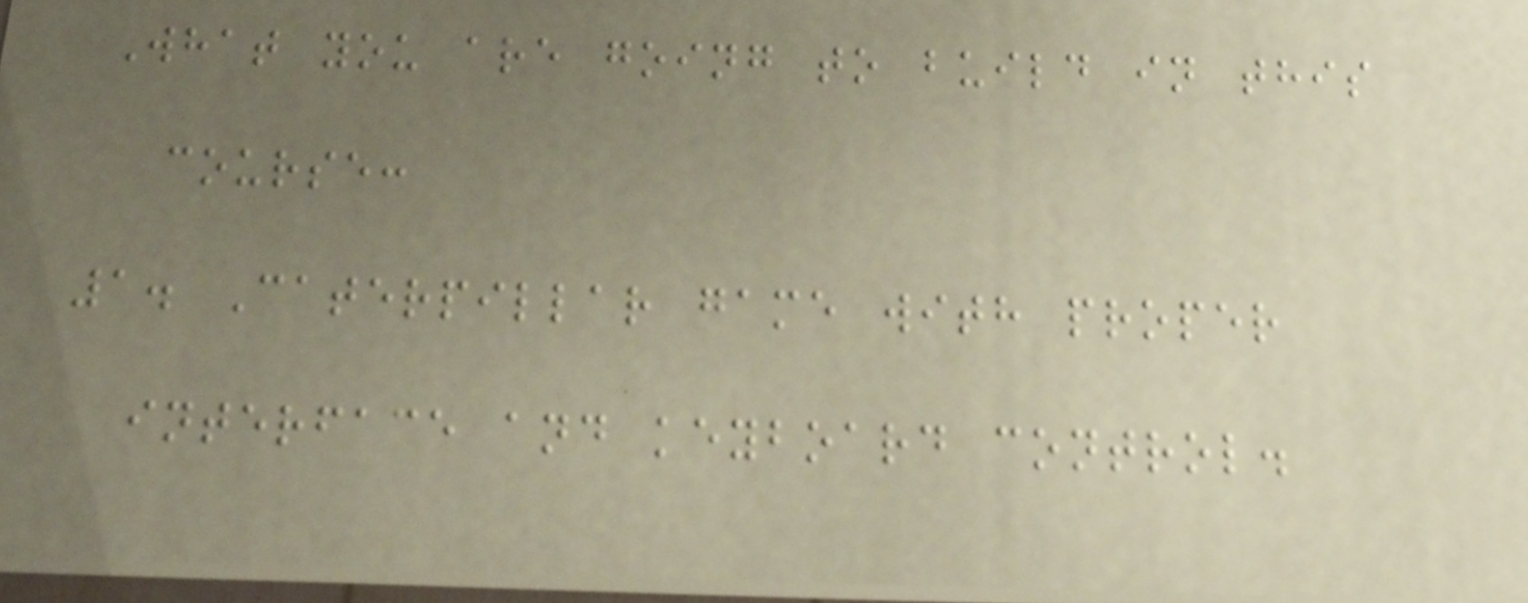What you are going to build in this
course:
1. Caterpillar game with proper
interface and keyboard control.
